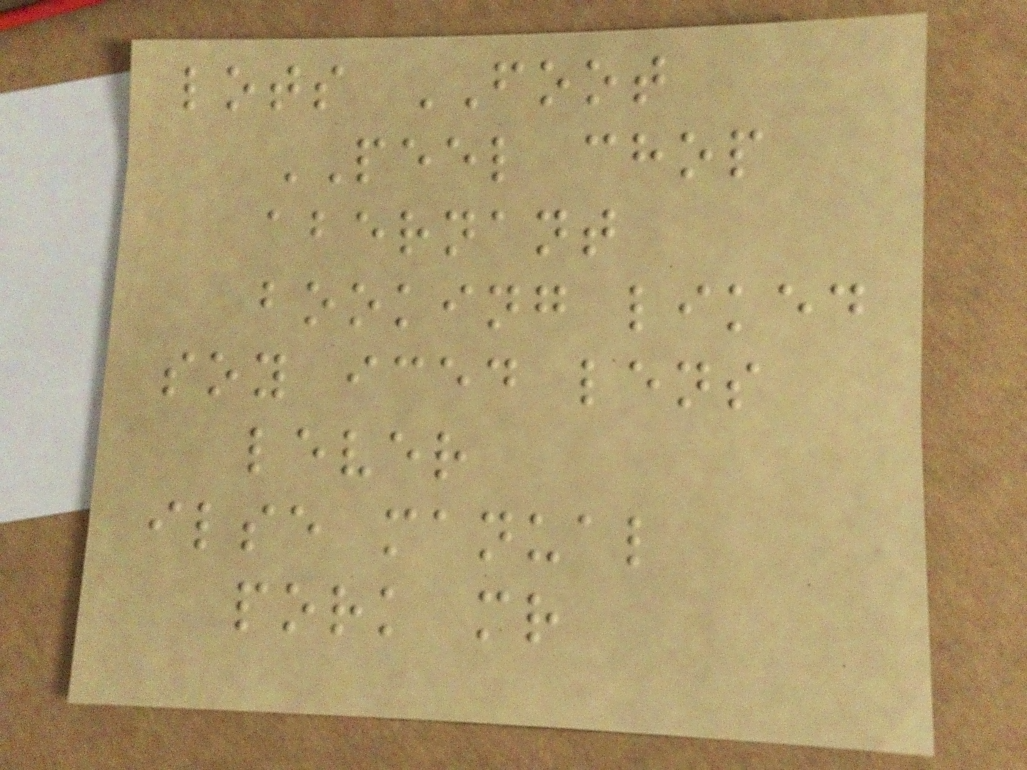lots FOOT
PEEL chop
abernant
booking liked
soy iced lens
lever
ilse manual
pork mr
